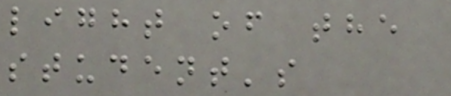light of the
student's
